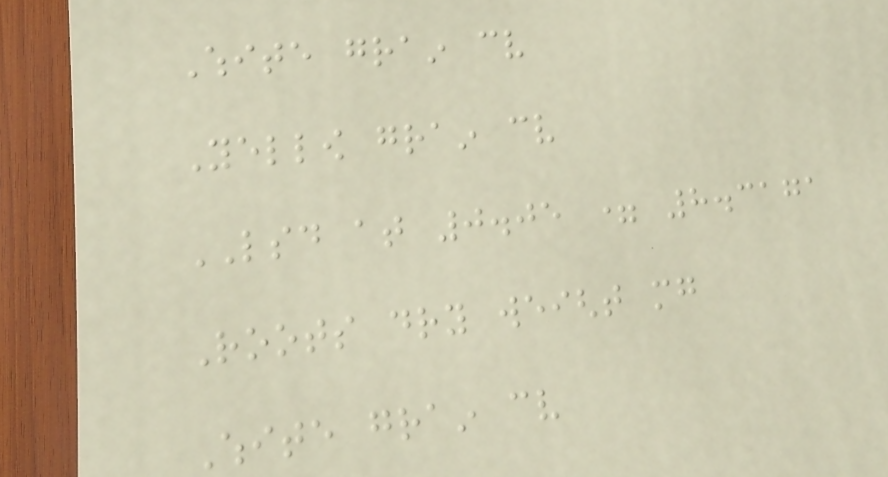White grain cv
Yellow grain cv
LSD at 0.05 = 8.3171
Roots dry weight mg
White grain cv
